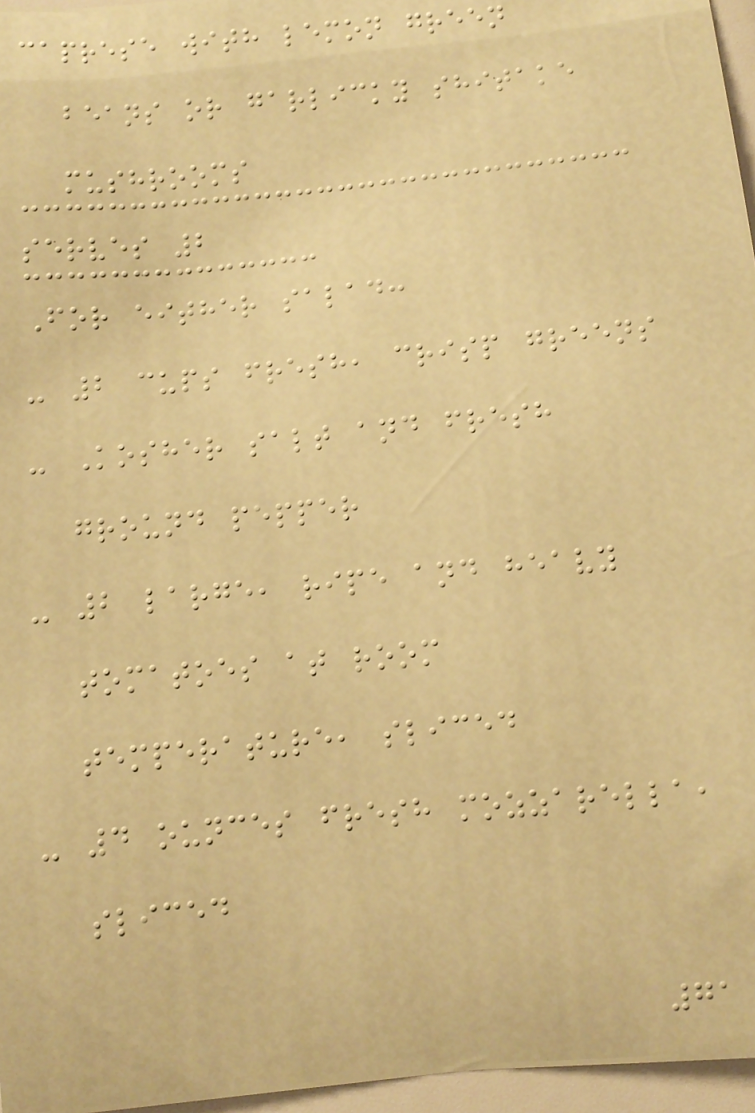caprese with lemon green
beans or garlicky shitake
mushrooms
serves 2
For either salad:
- 2 cups fresh, crisp greens
- Kosher salt and fresh
ground pepper
- 2 large, ripe and heavy
tomatoes at room
temperature, sliced
- 4 ounces fresh mozzarella,
sliced
71
